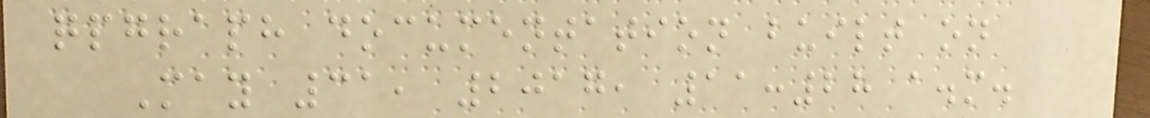qpgraph documentation built on
May 31, 2017, 11:28 a.m.
